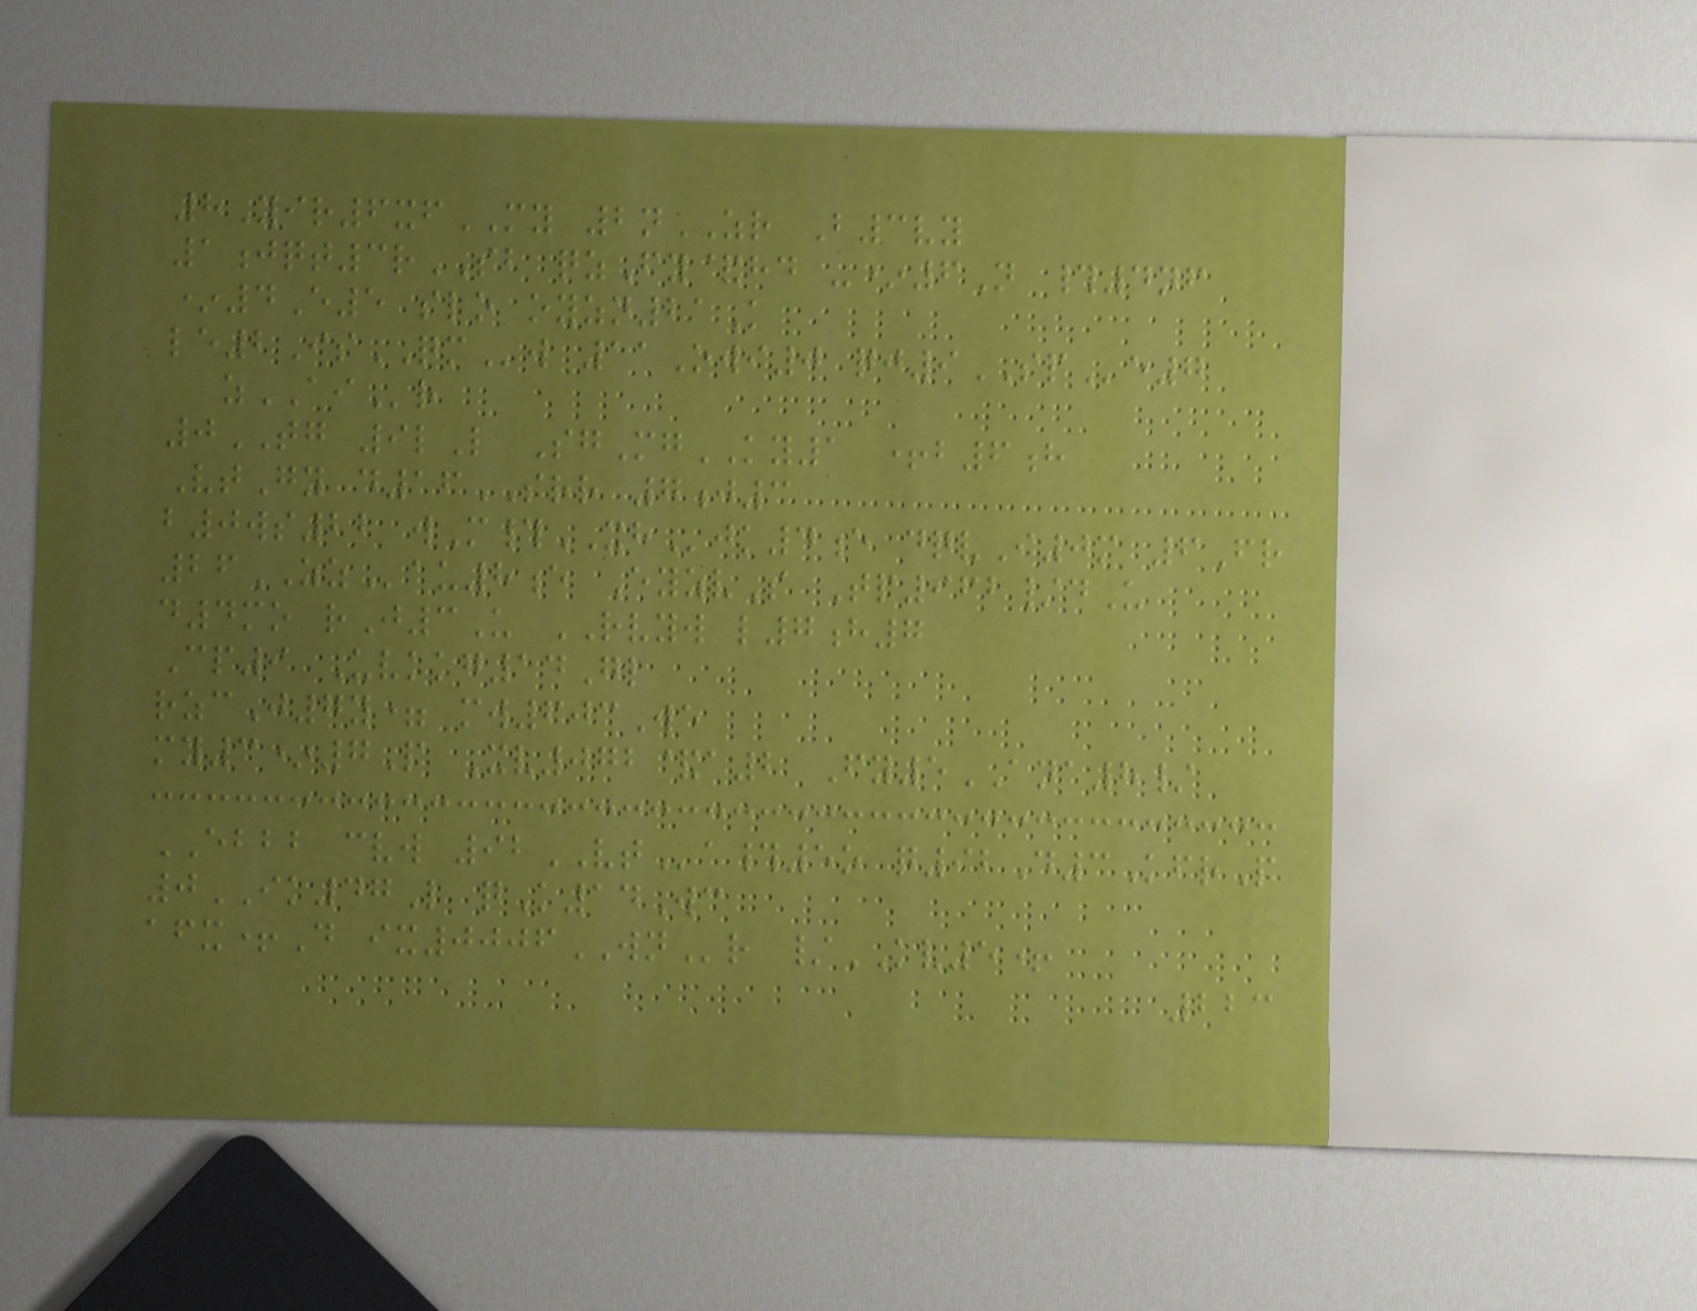8Yir6xfMY 2nZR B3vy
1jqt3rSB qzFy&hd -*6N #4nf
*4E5 slo oyzn21K
le2IsQMw 11Owi0 qj9SPe7
zAIr
0TG 9lL SgMgKY1 +b6h
VtGy d16SRR 7j3
b0ws22 wM#XHjk4e dqvI0m 6Fr
26ZZau8e EyzvS Tp962/dU
d4mo rJ3U RVYW l7h7
Cp9 Uvkkg14Gl
rzcJ7y= mw603We
my3*7P Xv072&a2 Fy5ANA8/
EBBB cvw 92VTa#5o q92D3KfrP
0IK47L qK14Wc
afx+D ix0006WNr /KV5+
223
